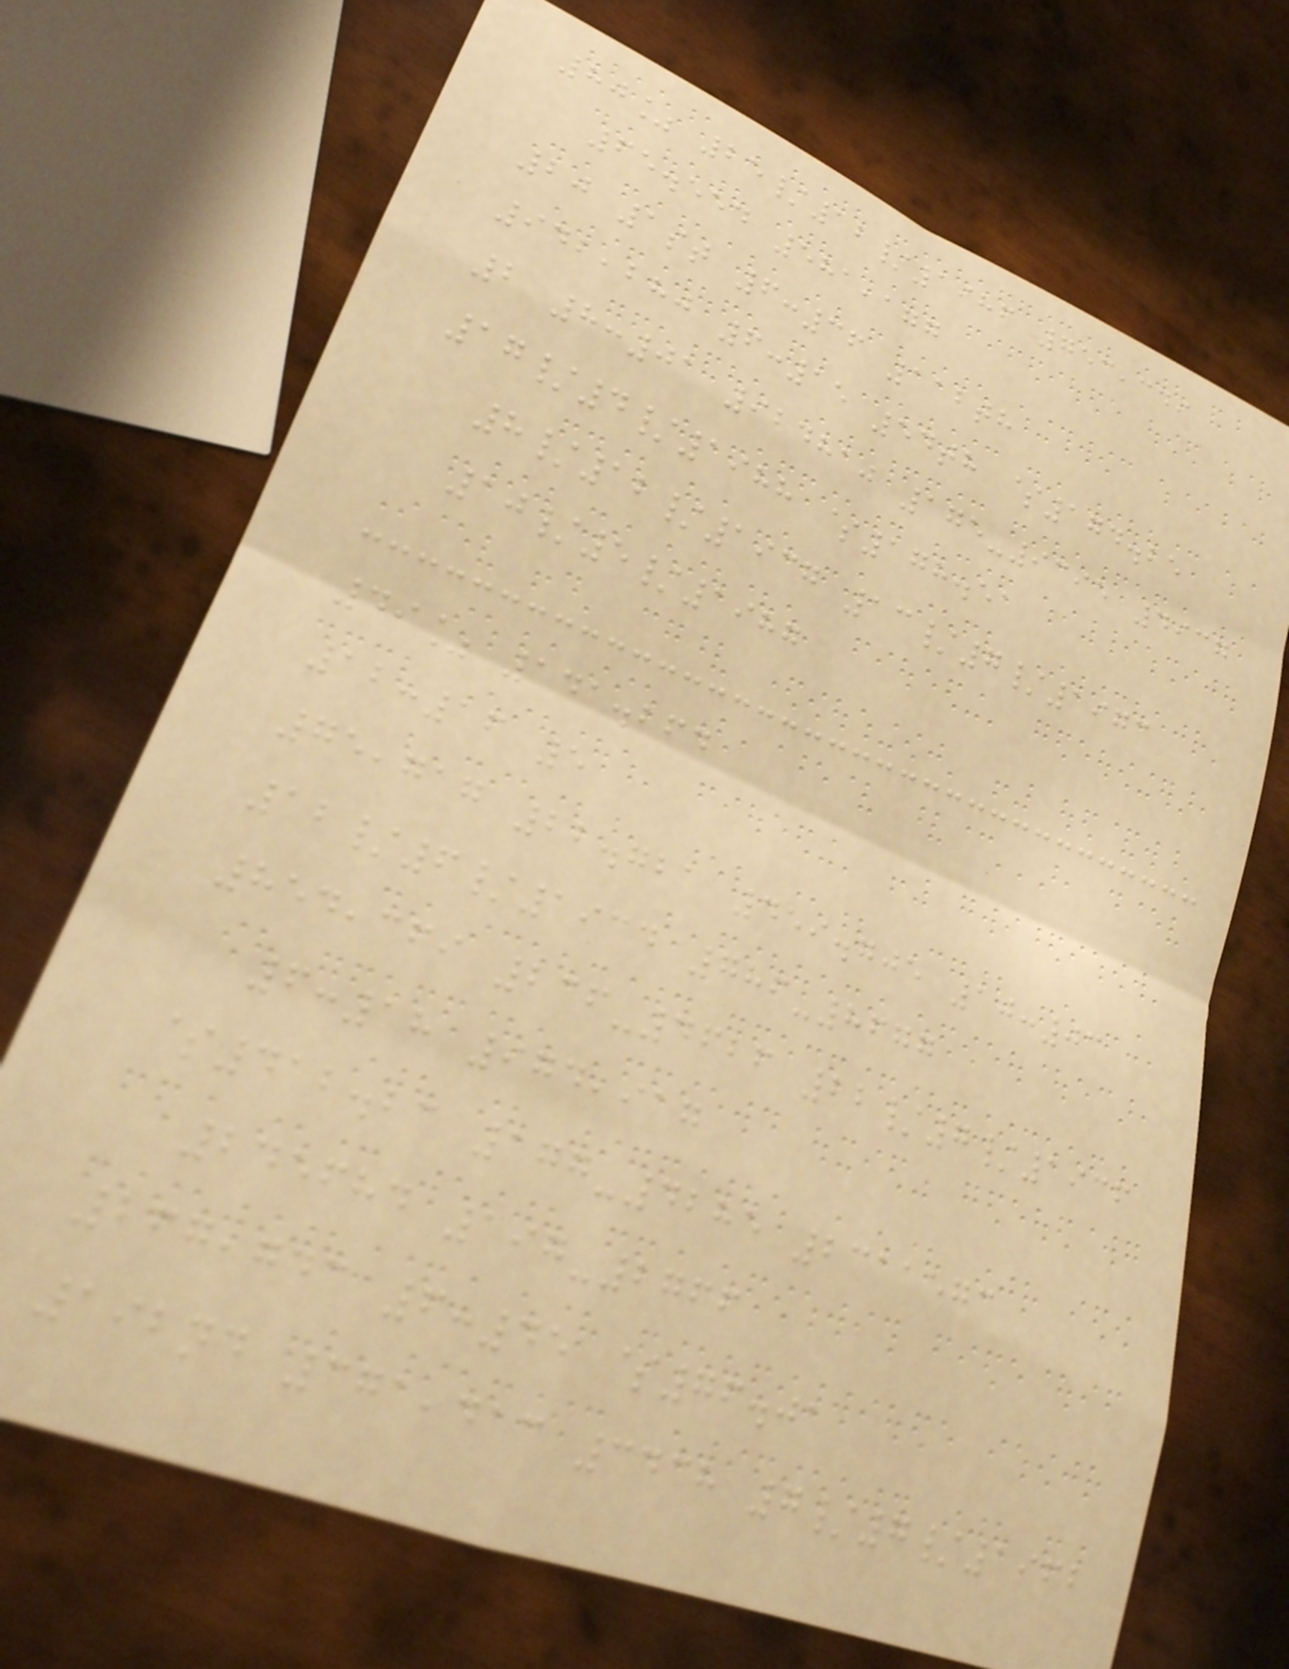80% 25/12/1986 753,349
65.554 581,177
20 1st 6:36 112th
942,280 6:15 54th $174.25
2 8:01 924810 175-9395 4937
17/4/1988 $178.51
8/12/1937 13/7/1973
10/5/1987
49% 141.264
12:16 5
75,717 22.721 459.705 10:03
12/6/1934 786-8677
854,369 236-4626 22/7/1936
6:18 974,917
$412.23 177-4285 2311573
245684 197-2766
267,743 6:45 $76.01
192nd 371,413 3438 7/7/1962
